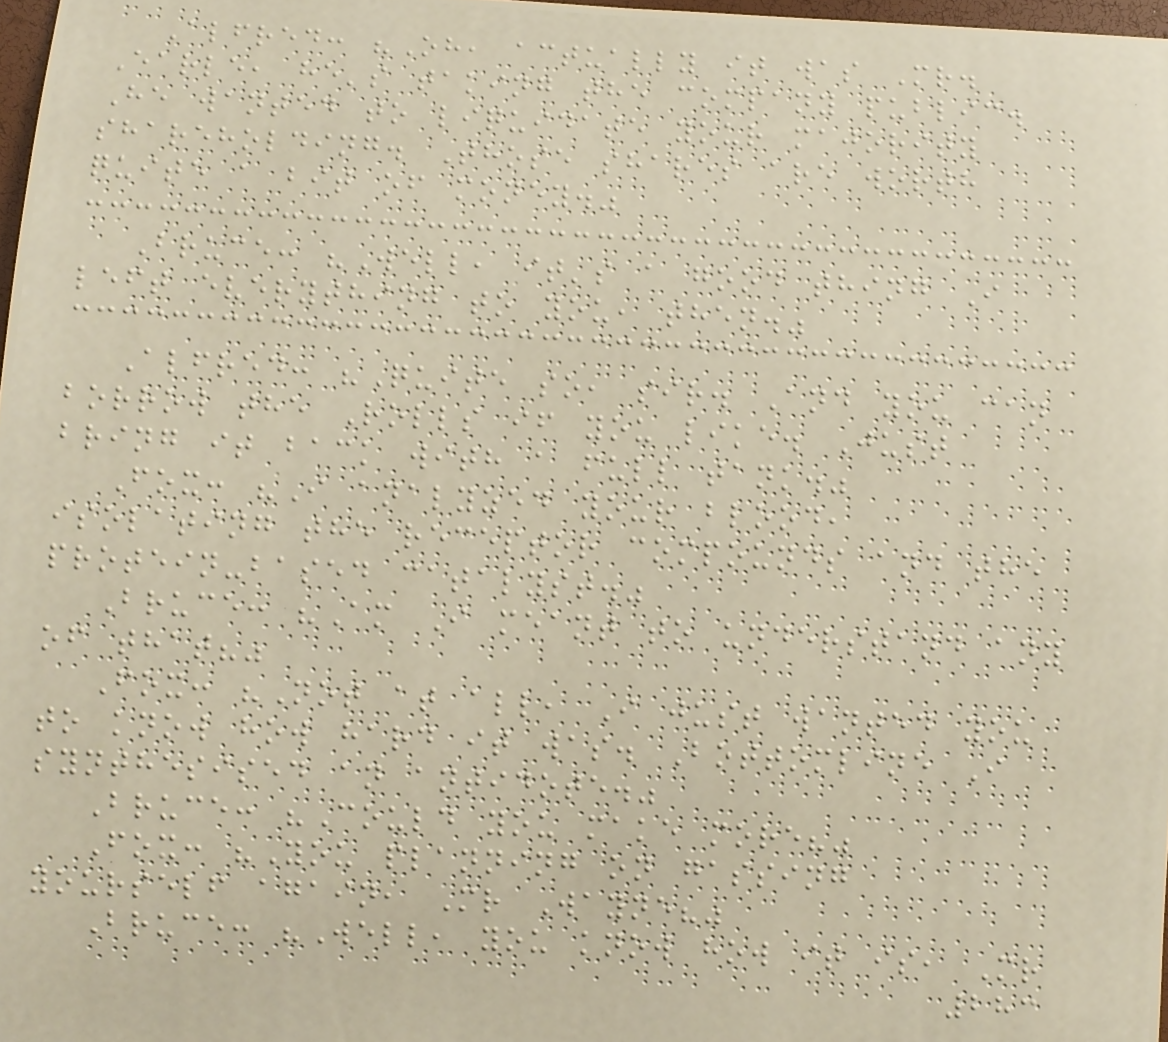Alfred: "Oh, actually it was Mr.
Earle, he's taking the company public.
He wanted to liquidate your majority
shareholding. Those shares are worth
quite a bit of money."
Bruce: "Well, it's a good thing I
left everything to you, then."
Alfred: "Quite so, sir. And you can
borrow the Rolls if you like. Just
bring it back with a full tank."
Fox: "I analyzed your blood,
isolating the receptor compounds and the
protein-based catalyst."
Bruce: "Am I meant to understand any
of that?"
Fox: "Not at all, I just wanted you
to know how hard it was. Bottomline I
synthesised an antidote."
Bruce: "Could you make more?"
Fox: "You planning on gassing
yourself again, Mr Wayne?"
Bruce: "Well, you know how it is, Mr
283
